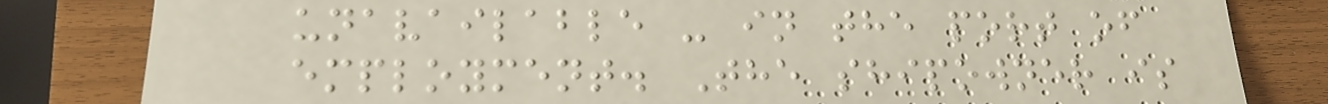unavailable - in the port of
employment. The shipowner is
